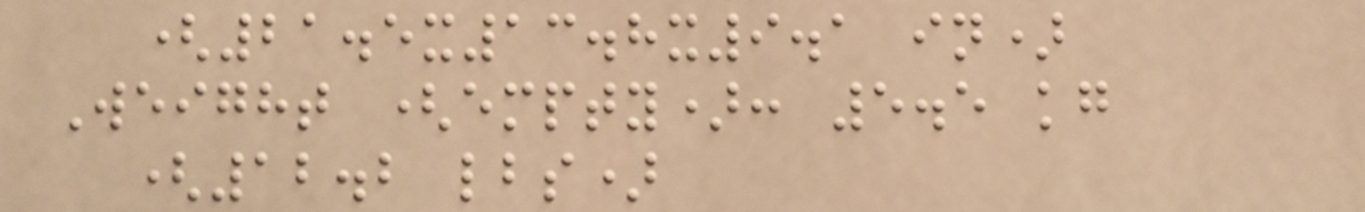(21.5x13.8x9.1 in)
Weight (empty): 5.5 kg
(12.2 lbs)
